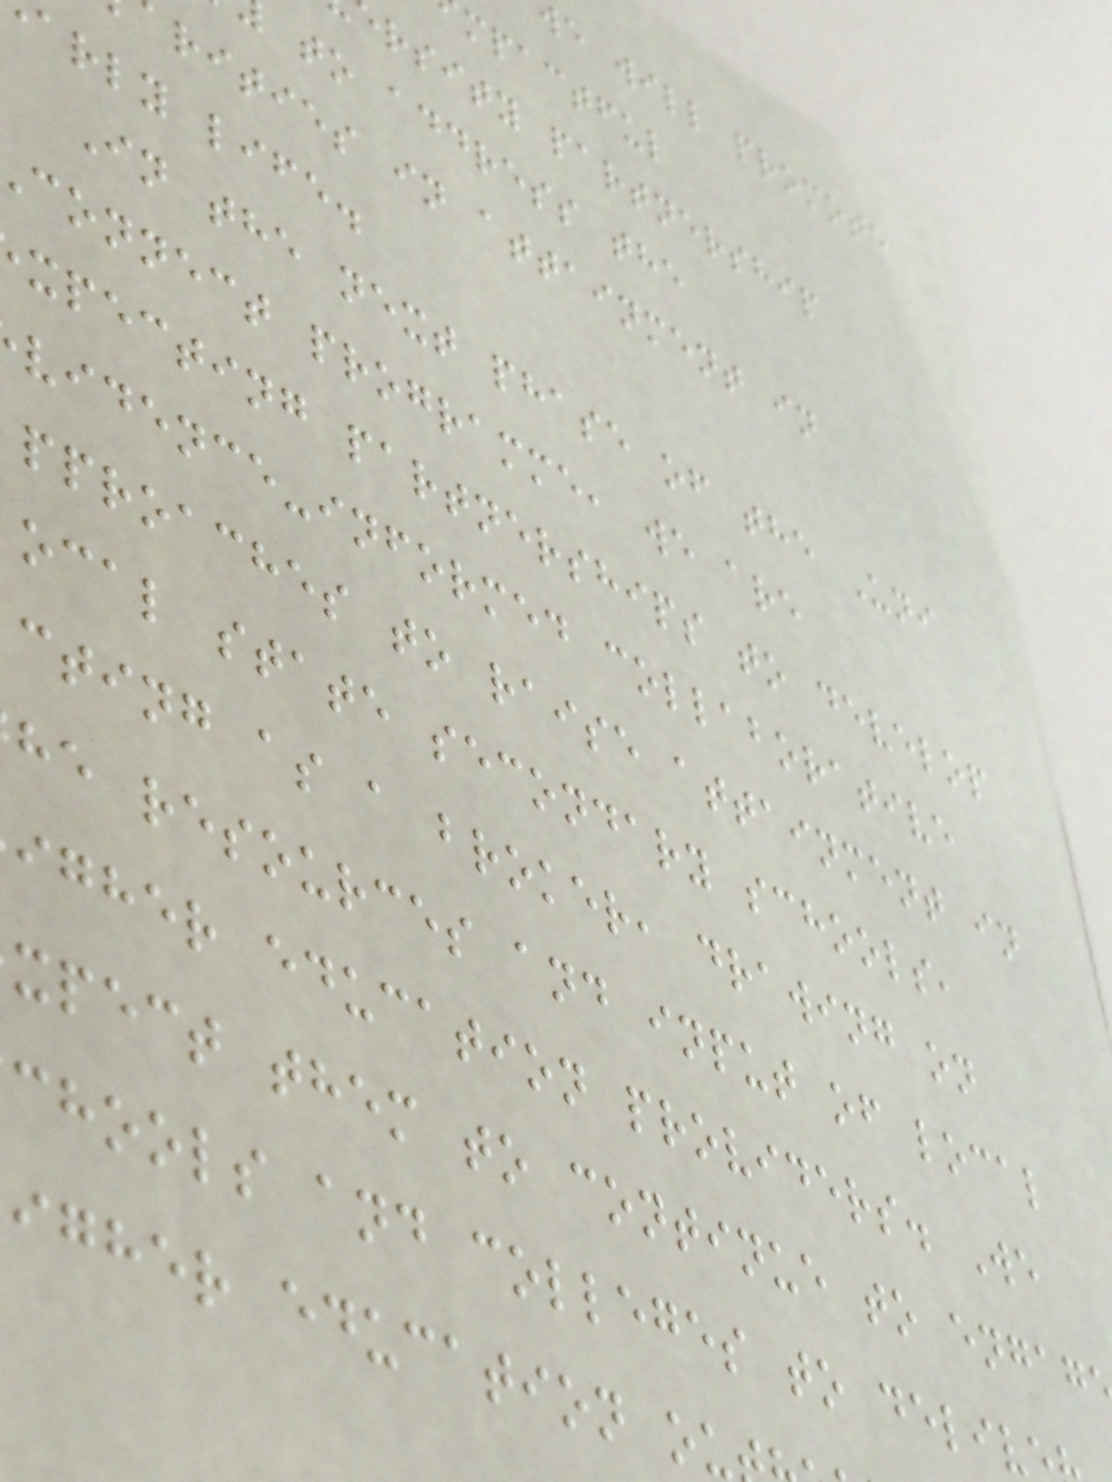e will promote
mpactful
rsity partnership
to address the
rities in attainment in
arly life.
In the next phase of the Uni
connect programme, we are
xpecting partnerships to develop
vidence-informed collaborative
pproaches to raise attainment in
ocal state secondary schools,
cting as a broker, drawing on
he resources and input of local
igher education providers. We
xpect them to continue to engag
chools and colleges to deliv
igher education ou
